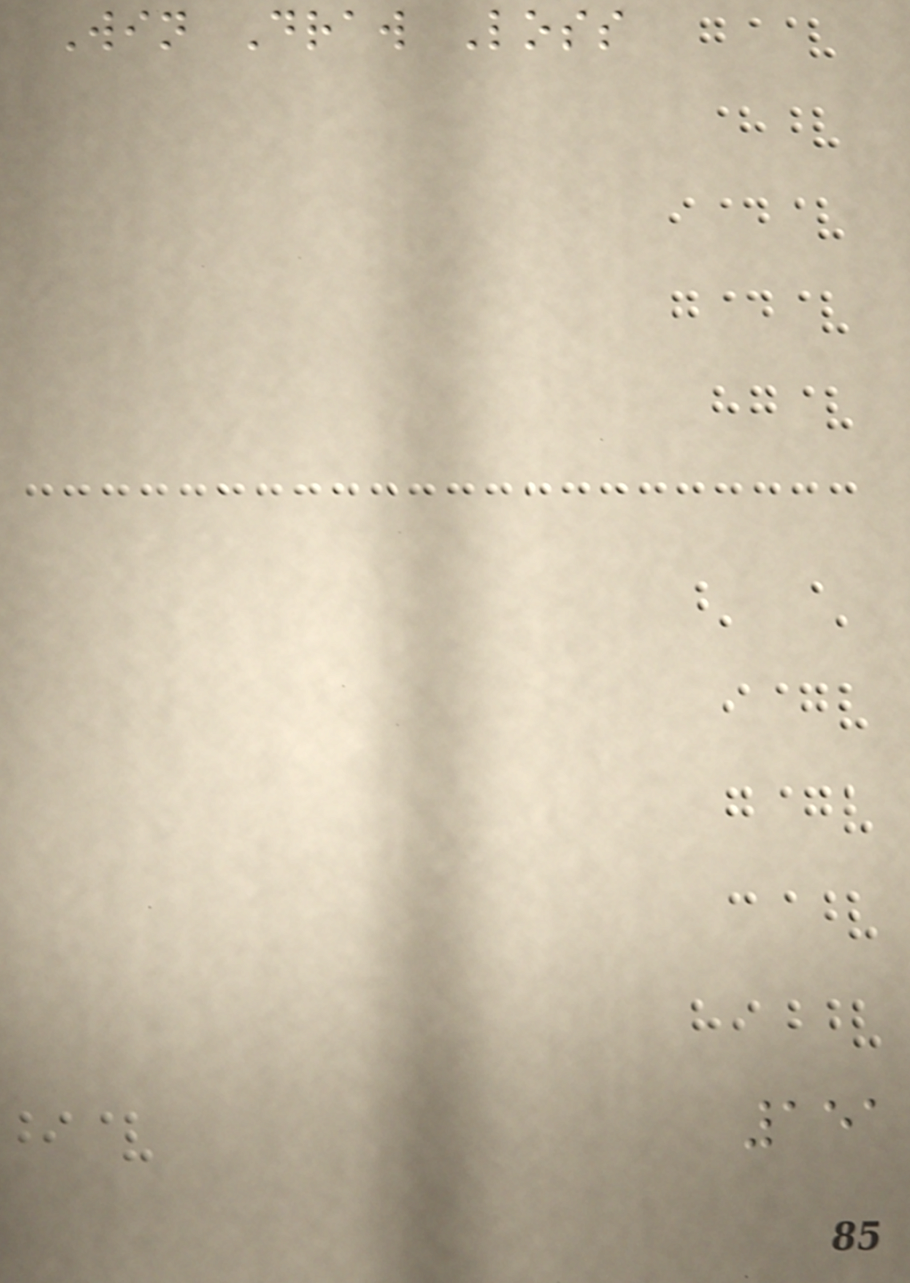Win Draw Loss
151
